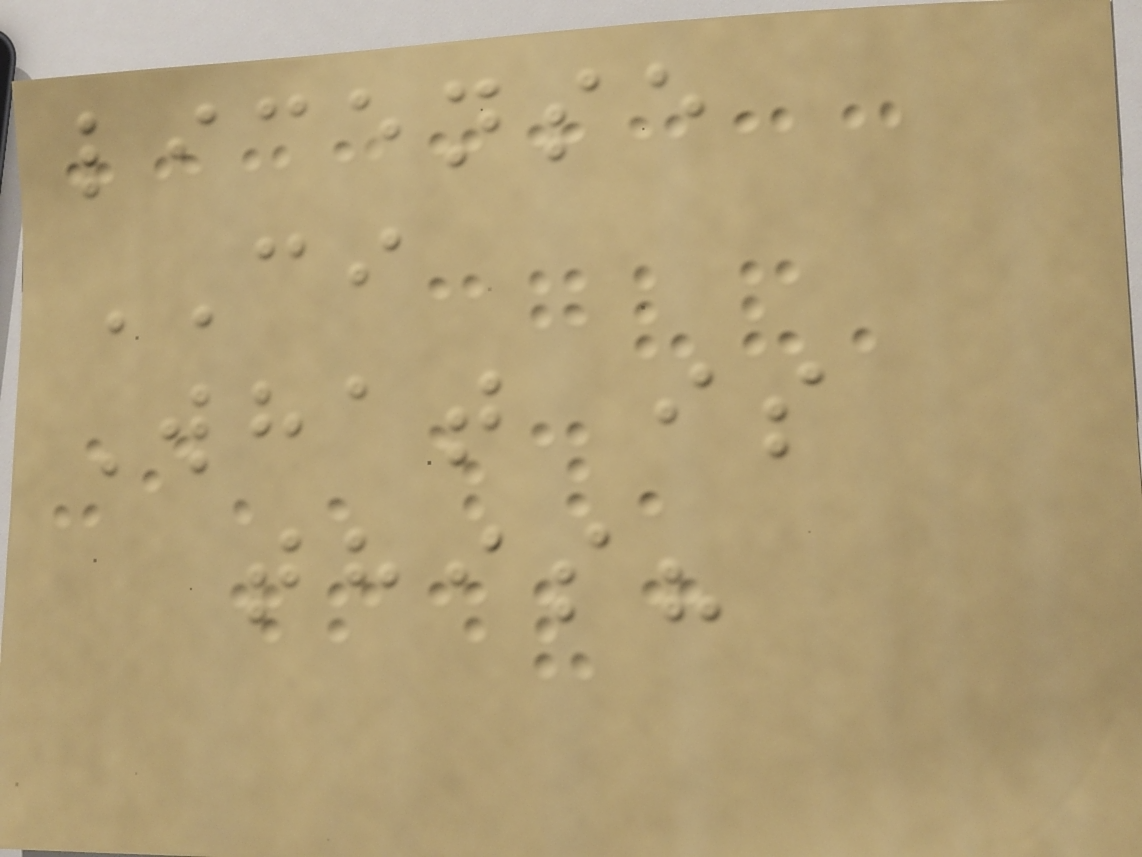license
CI
What is
this?
